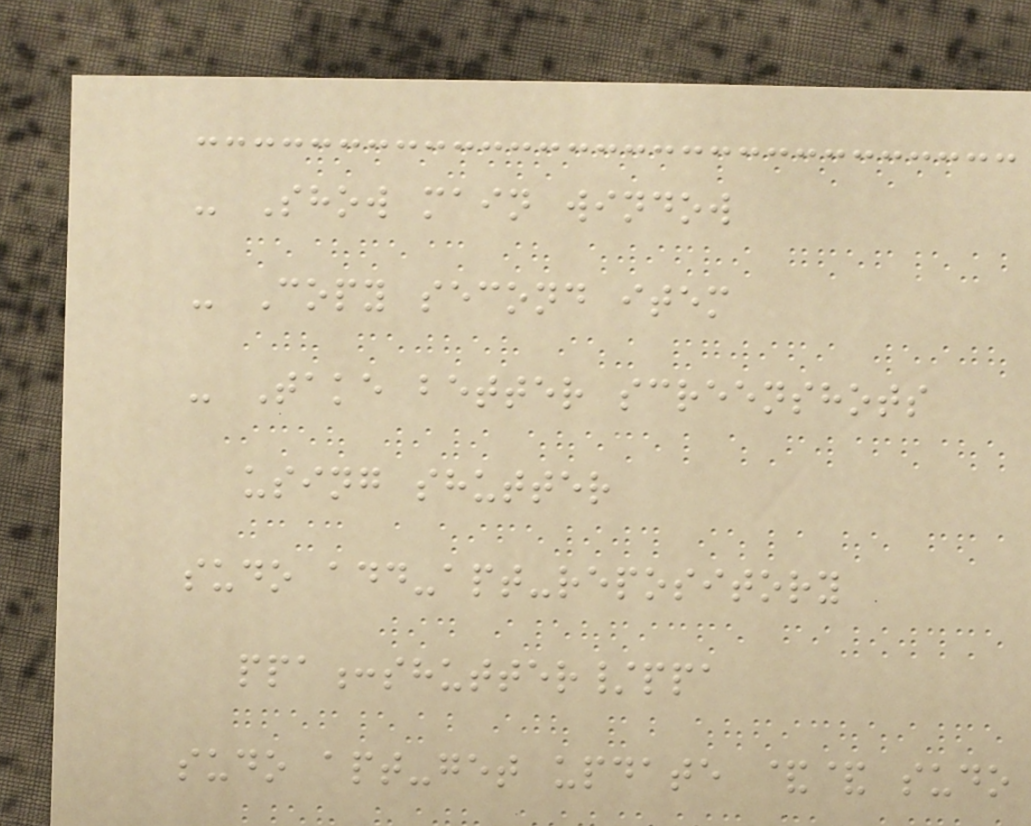- Show main window
- Copy second item
- Take better screenshots
using shutter
sudo add-apt-repository
ppa:shutter/ppa
sudo apt-get update && sudo
